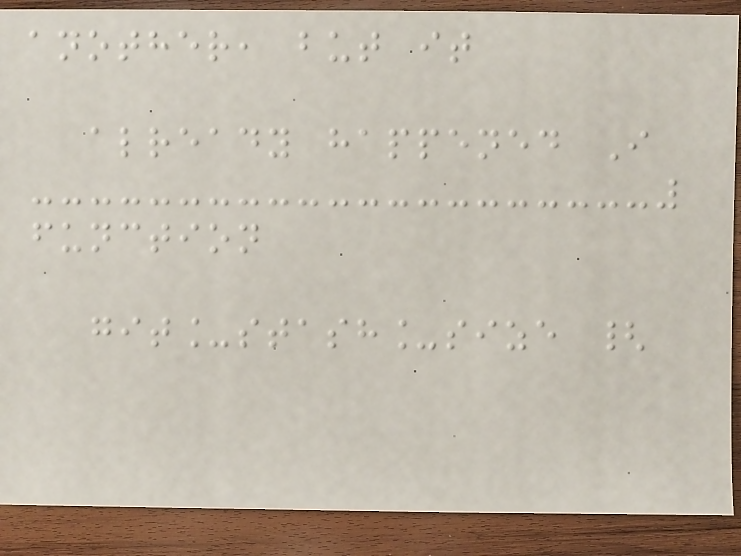another, but it
already happened I
function
git_stash_size {
